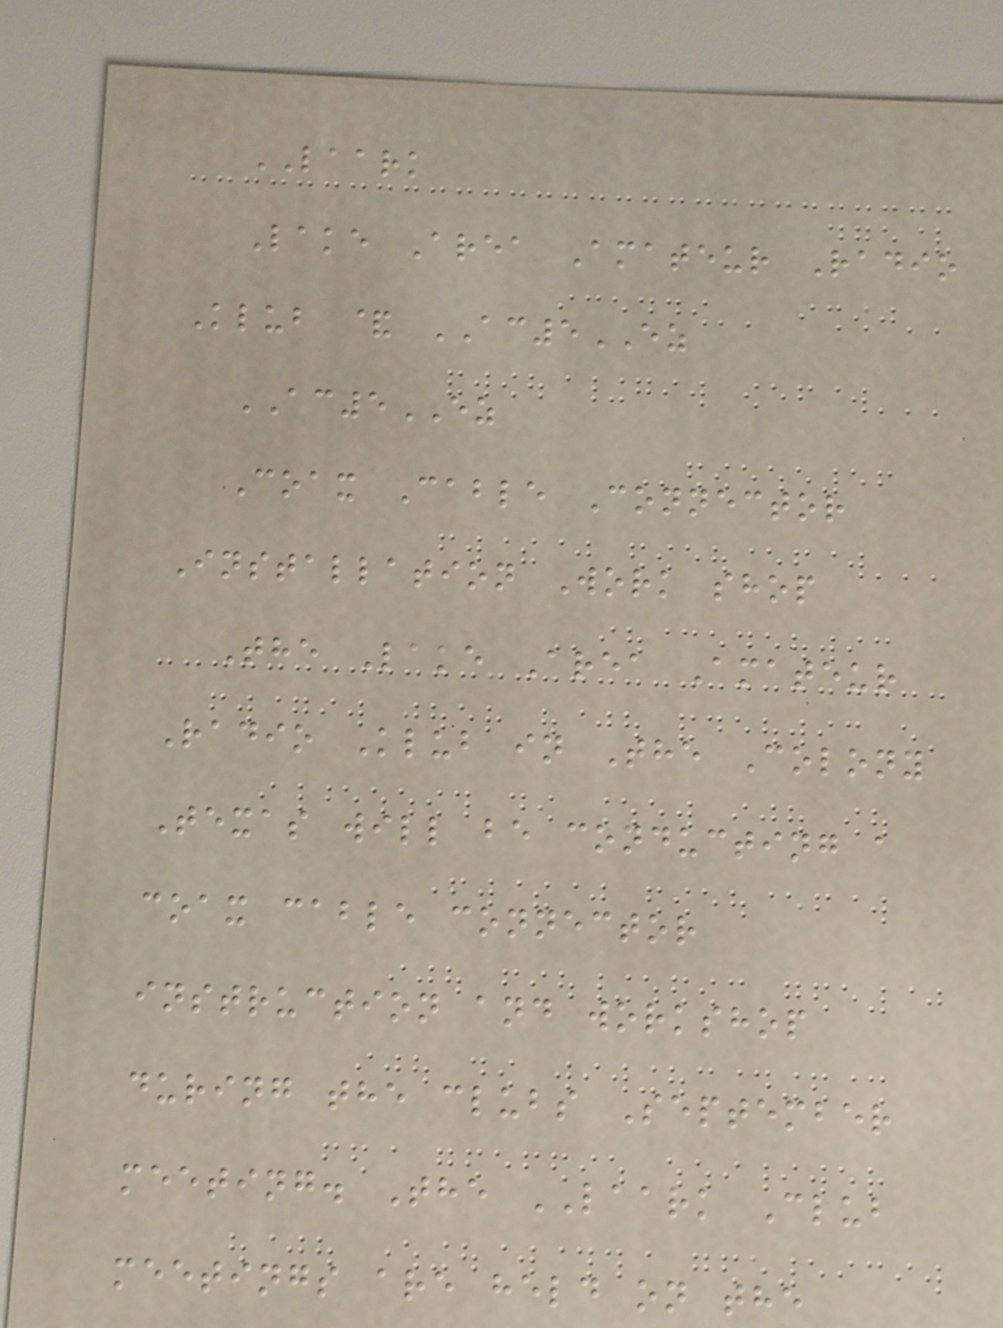LAARK
Lake Area Amateur Radio
Klub & AC5EZ
AC5EZ
Coax Cable Connector
Installation Work shop
The Lake Area Amateur
Radio Klub in The Colony
Texas will be conducting a
coax cable connector
instruction and workshop
during the clubs September
meeting. The LAARK Club
meetings are held on the
